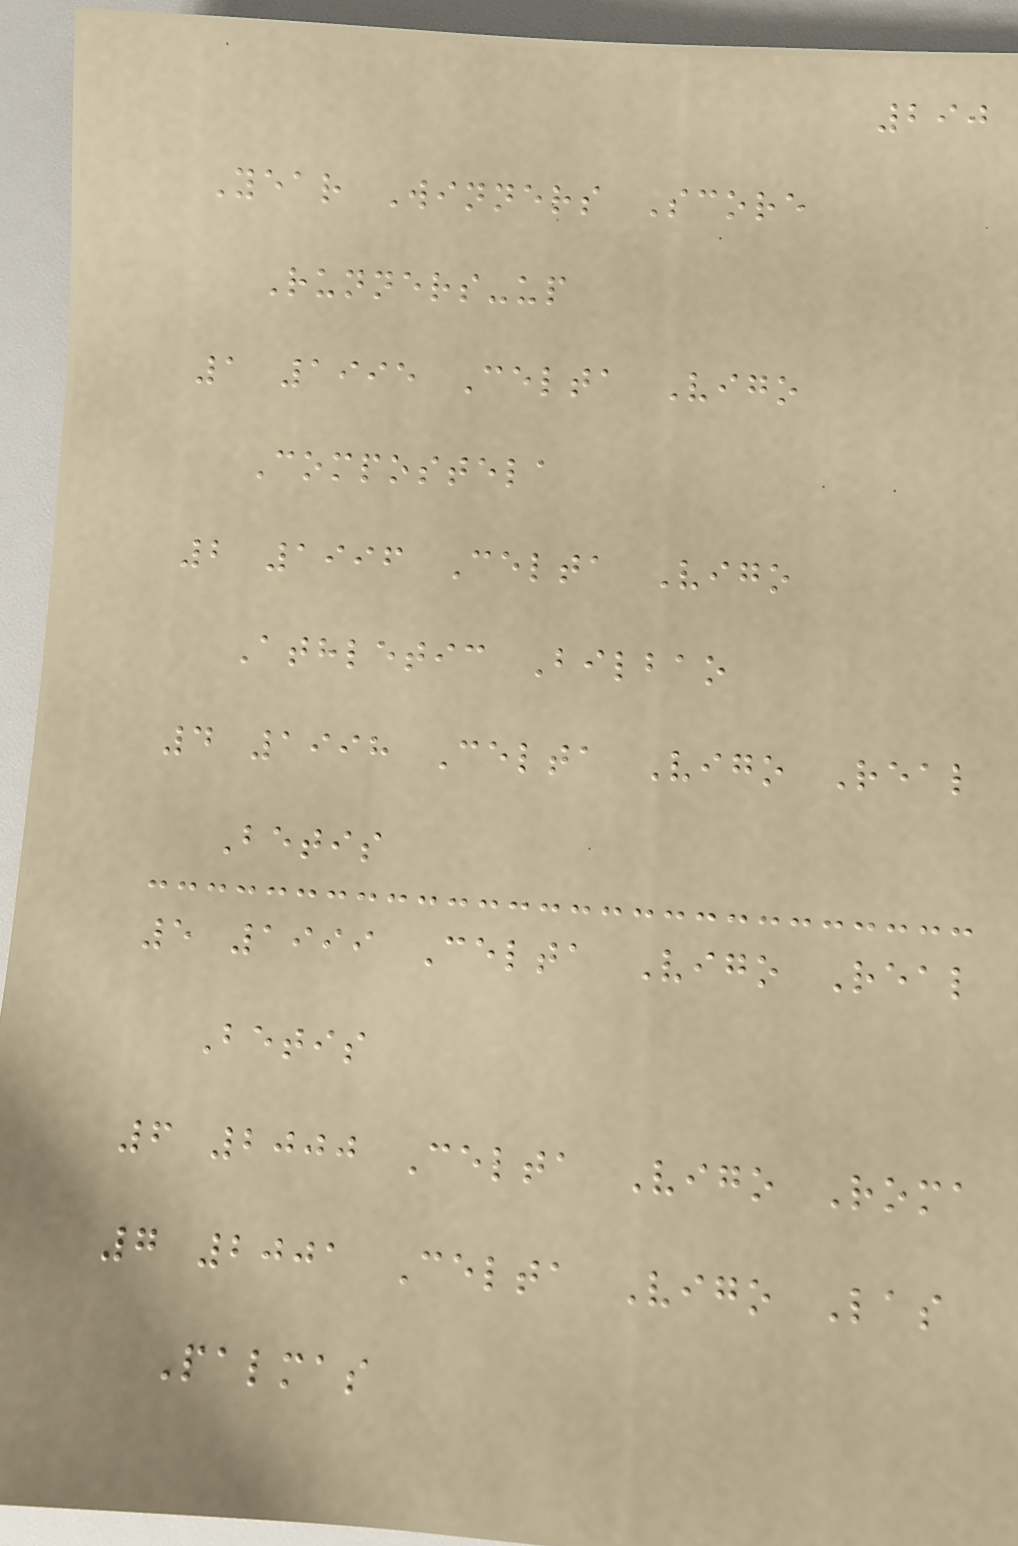290
Year Winners Score
Runners-up
1 1995 Celta Vigo
Compostela
2 1996 Celta Vigo
Athletic Bilbao
4 1998 Celta Vigo Real
Betis
5 1999 Celta Vigo Real
Betis
6 2000 Celta Vigo Roma
7 2001 Celta Vigo Las
Palmas
